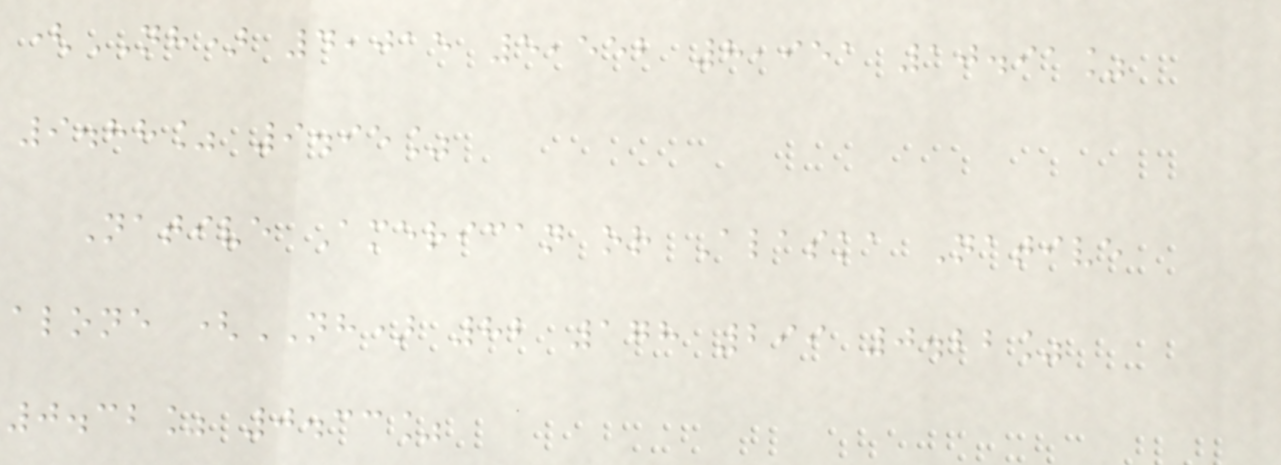(NH) 4,015 5,552 8,951 10.91%
9.88% 9.95%
Native American or Alaska Native
alone (NH) 82 178 299 0.22%
0.32% 0.33%
